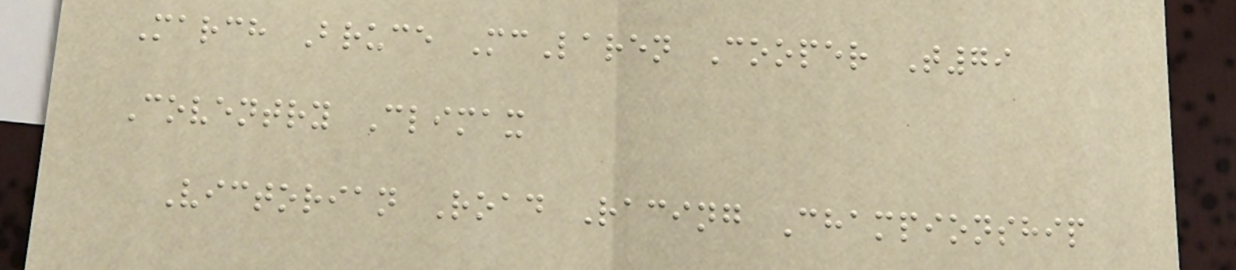March Bruce McLaren Cooper T79
Coventry Climax
Victorian Road Racing Championship
